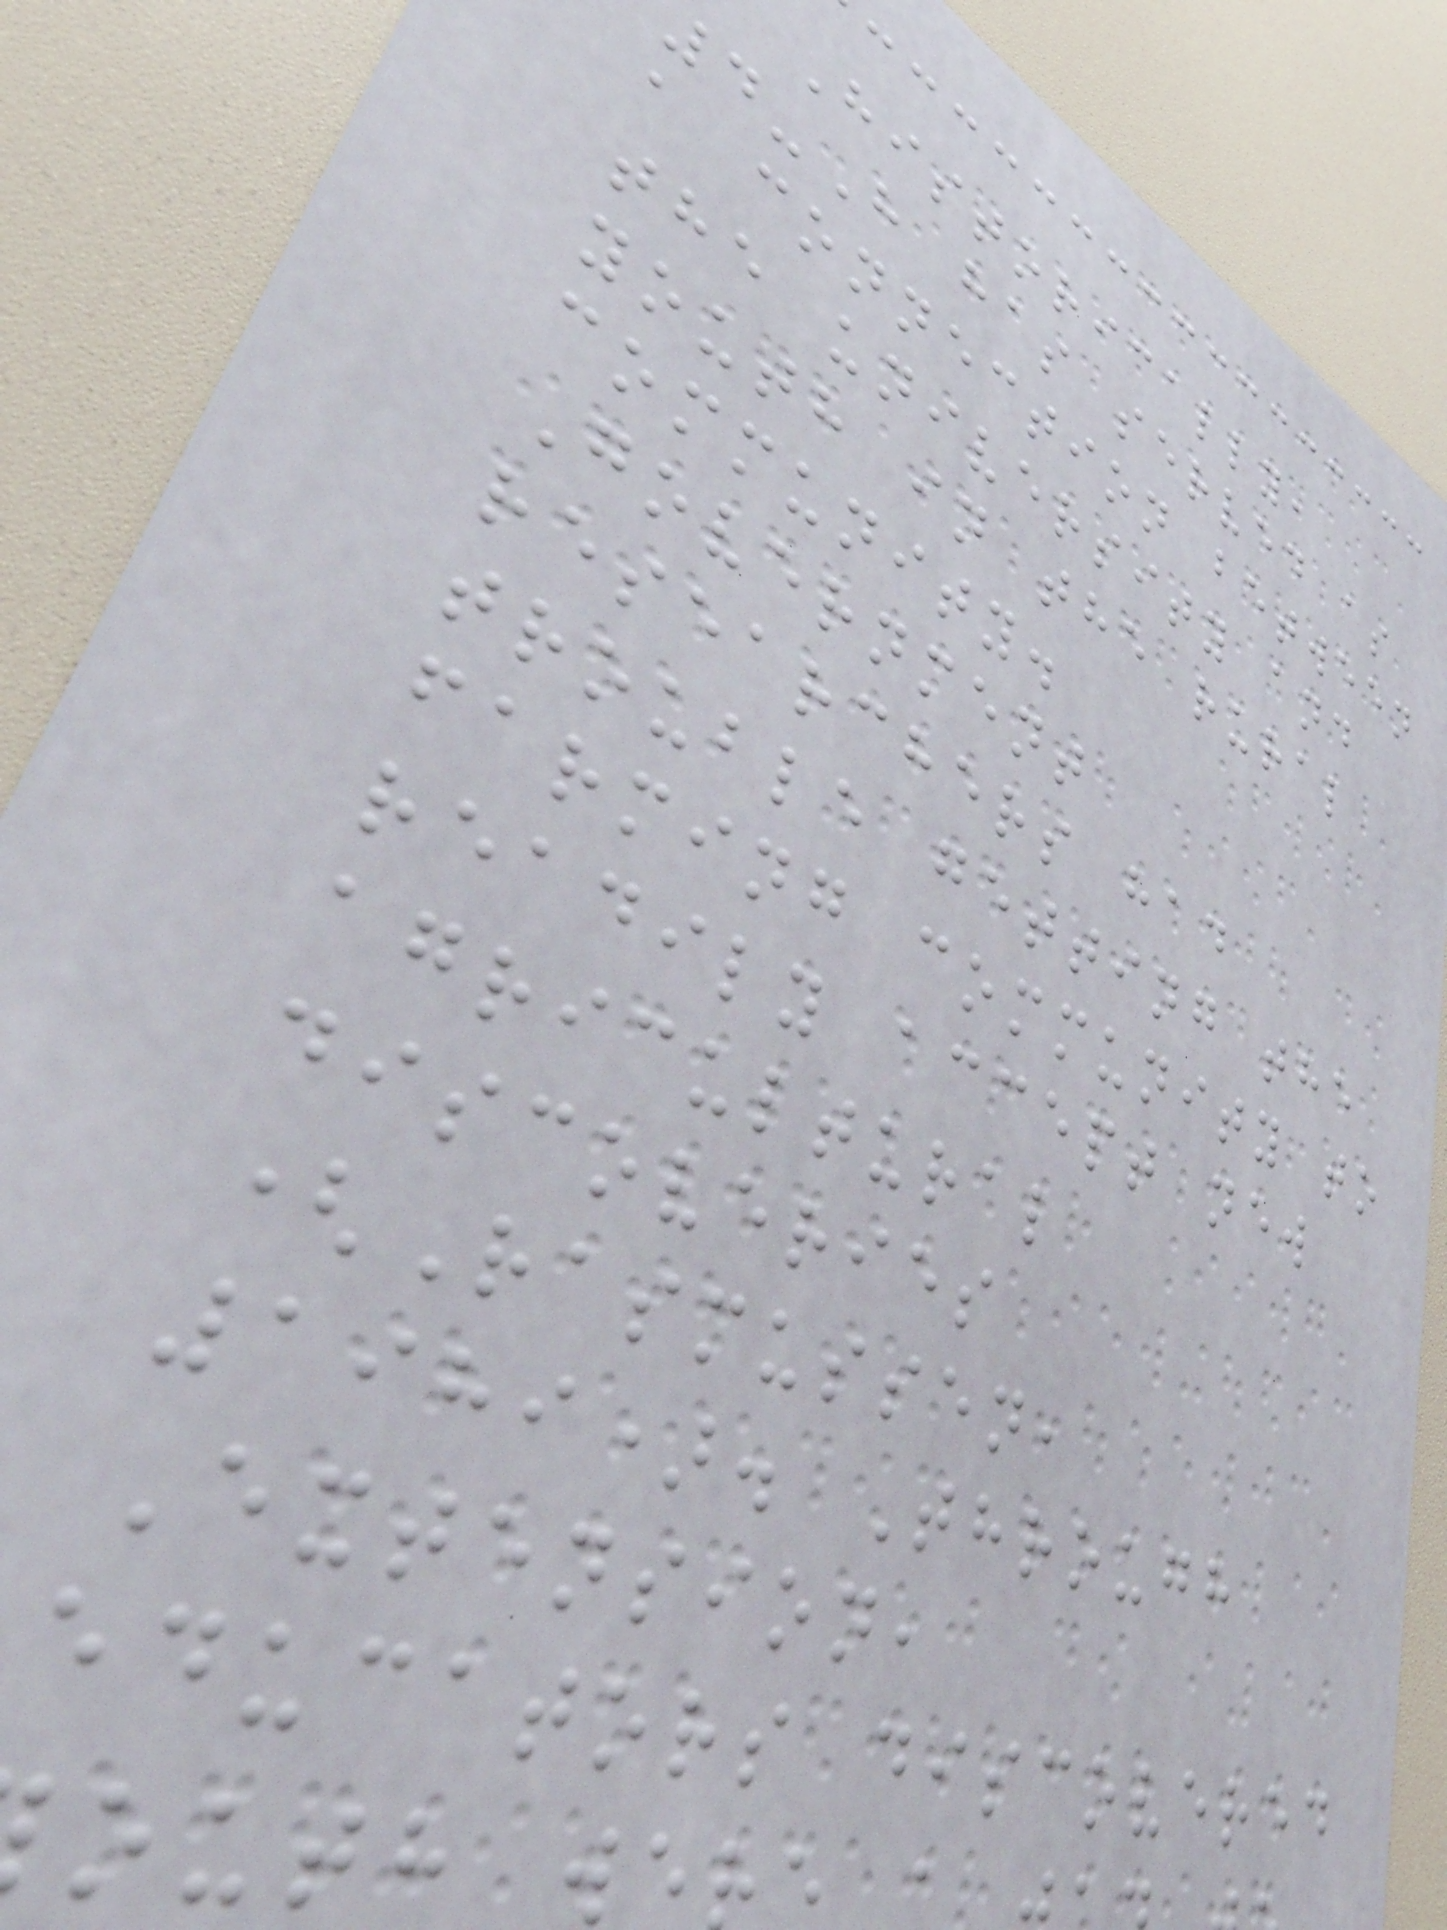Historically,
4-H has served as
a connection between
the university and
youth in the rural
community.
Government
researchers had
trouble getting the
farming community to
readily accept new
agricultural
discoveries
(Rasmussen,
1989). Through
Extension,
educators discovered
outh we
